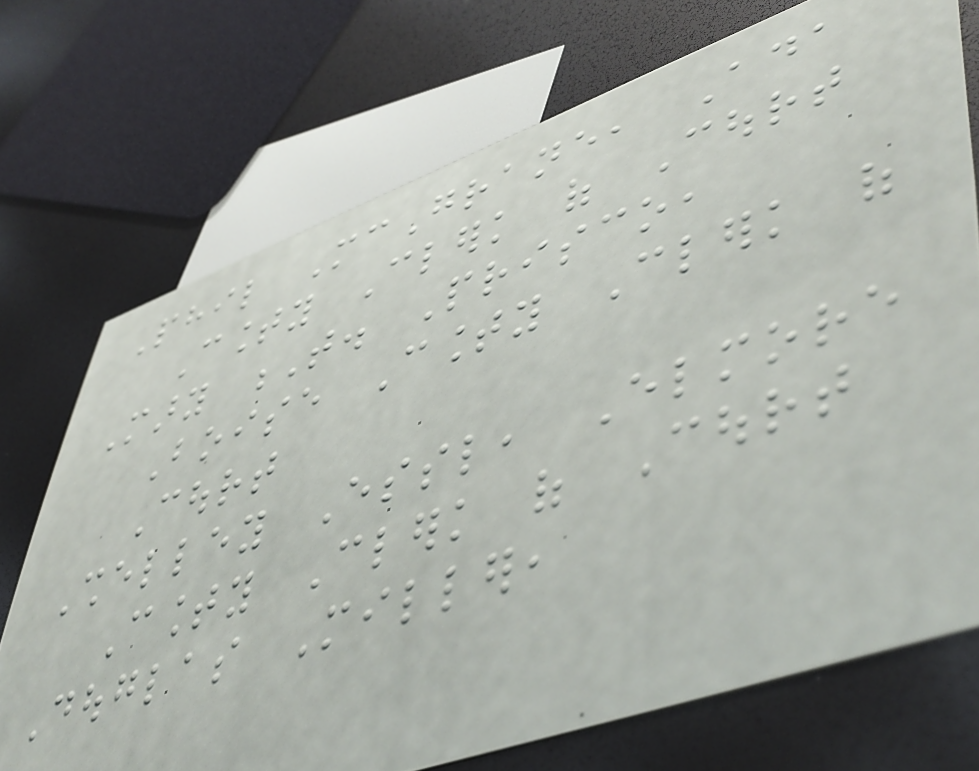Phil McGrane, Ada
County Clerk of Court
Mary T. Prisco,
Boise County Clerk of
Court
Shelley Essl, Elmore
County Clerk of Court
Douglas Miller,
